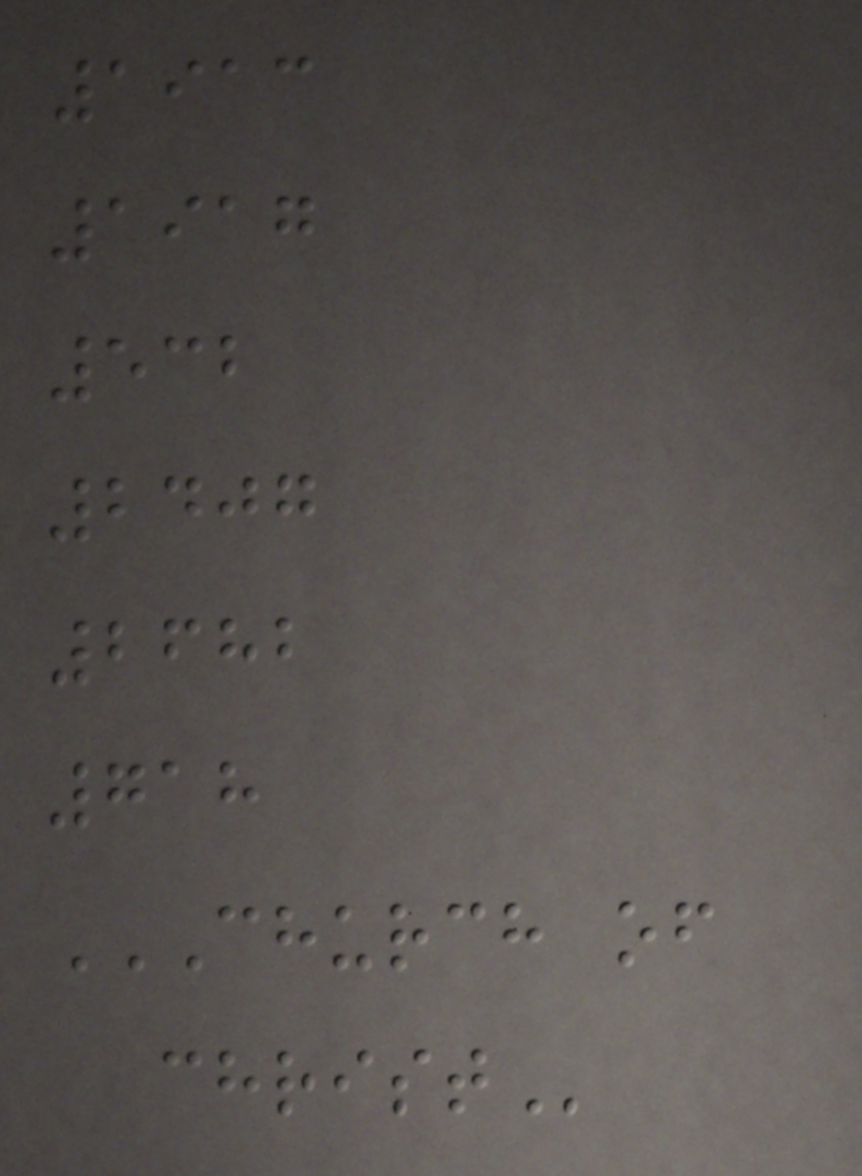1913
1917
532
2407
2682
718
CHURCH OF
CHRIST
